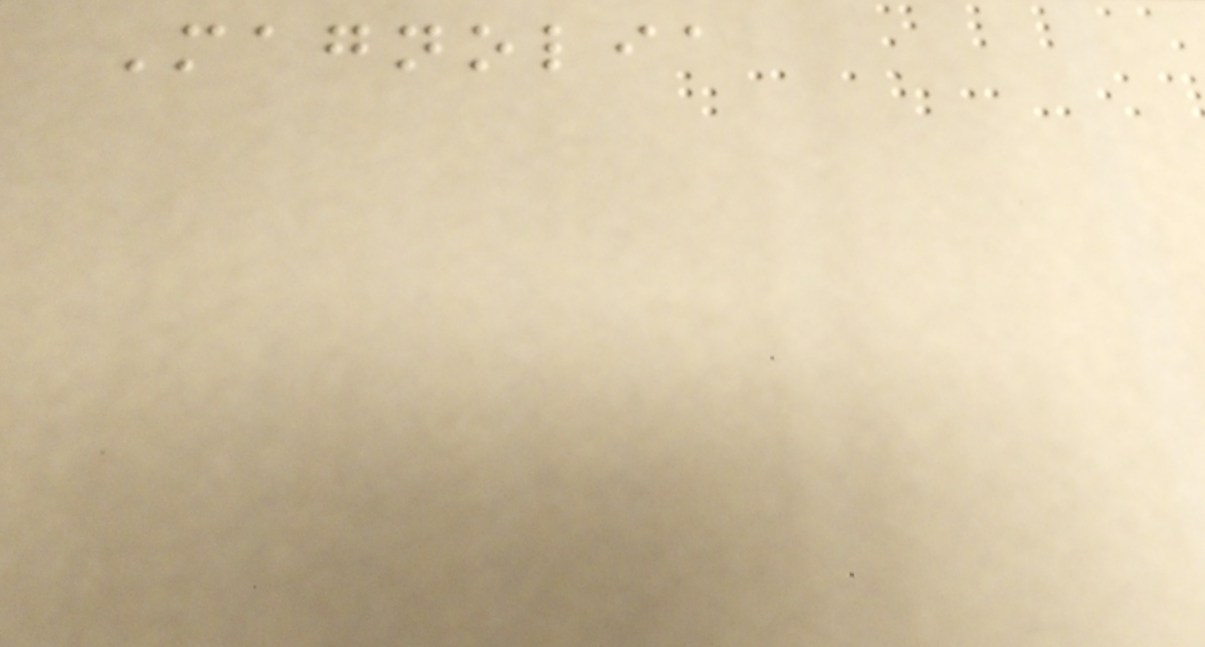Magnolia
